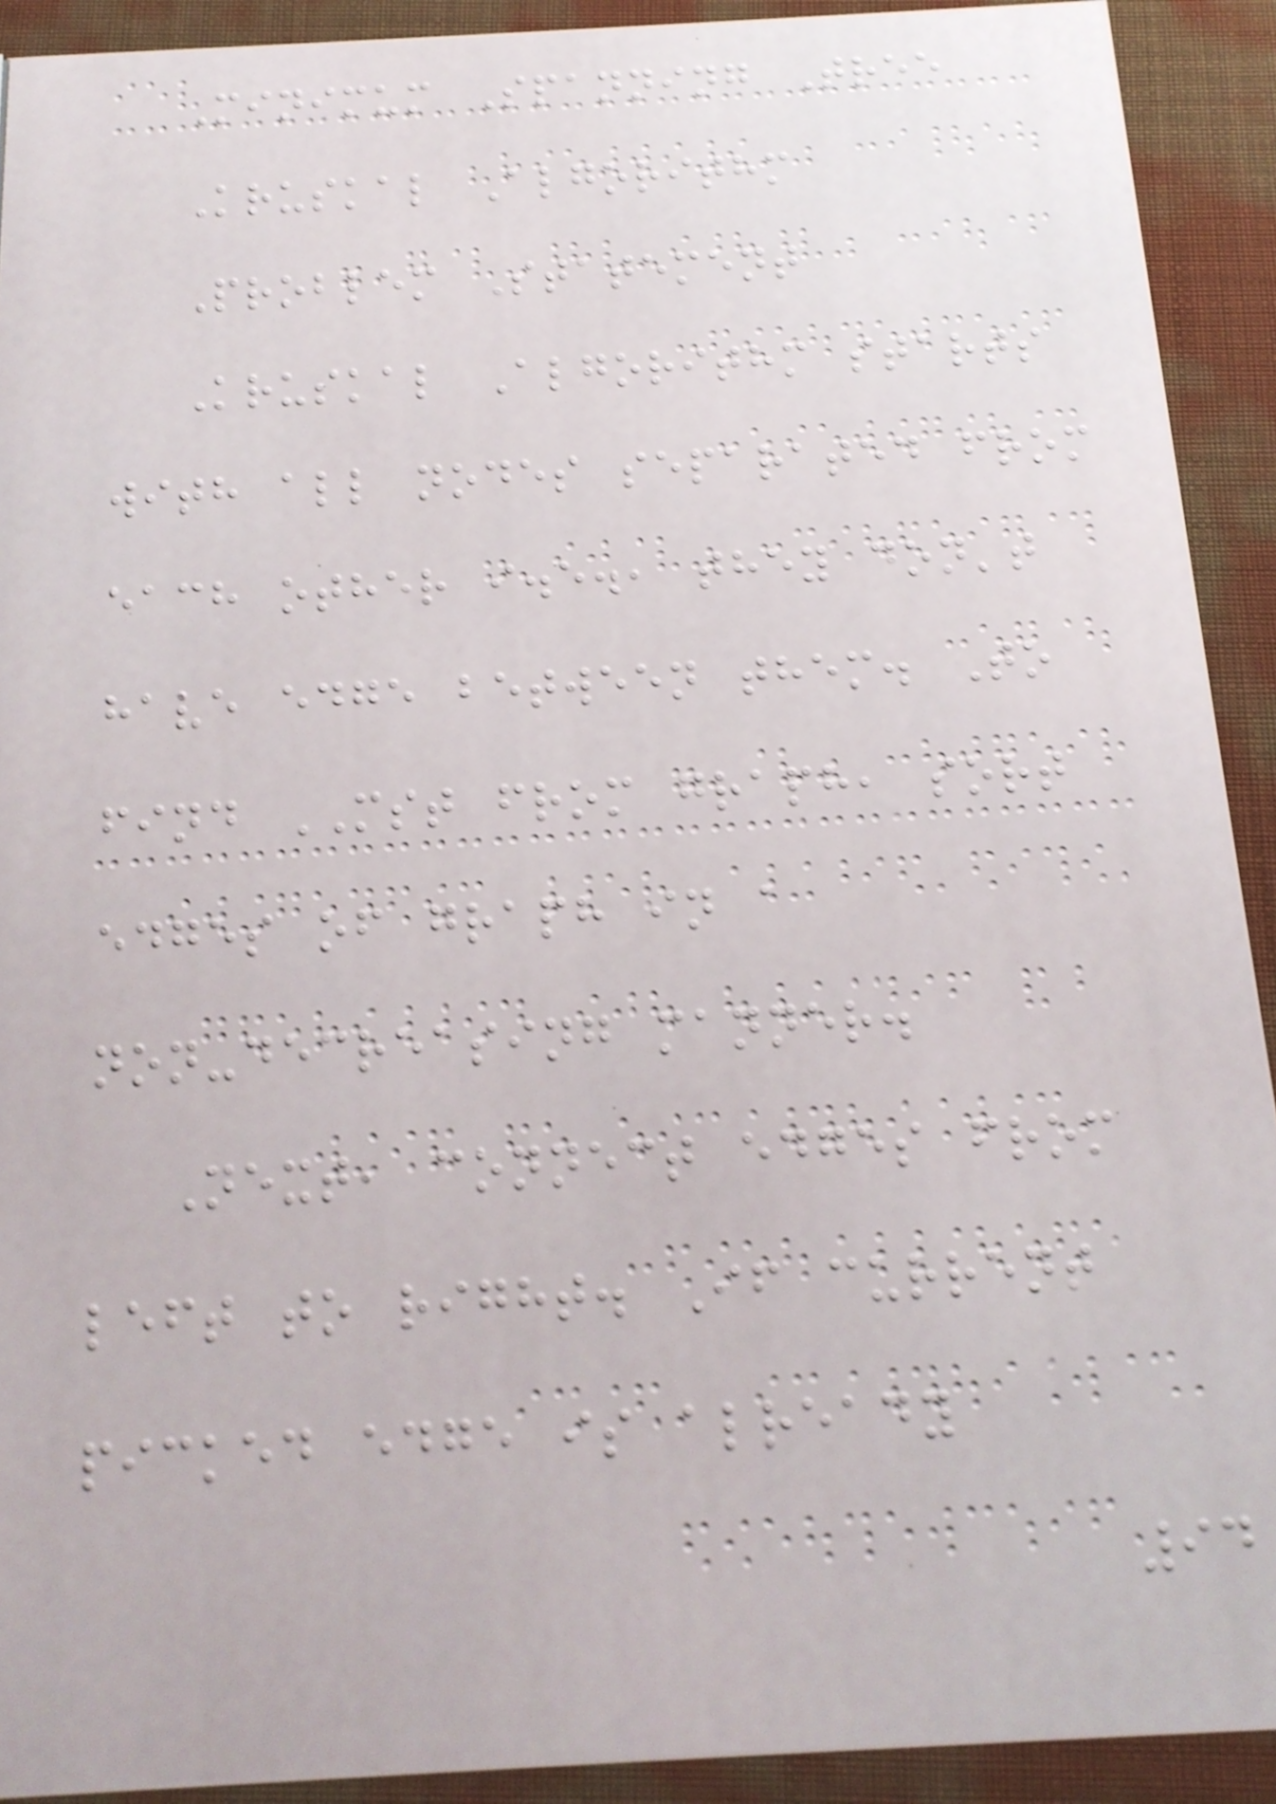Minimum Spanning Tree
Kruskal Algorithm
Problem Statement
Kruskal Algorithm starts
with all nodes separated from
each other i.e., they don't
have edge between them. To
find MST from graph, sort
edges of graph in a
non-decreasing manner.
Next, connect edges from
left to right. If current
picked edge is already
94
